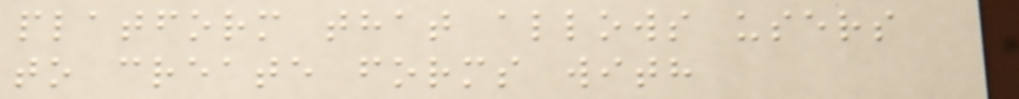platform that allows users
to create forms with
